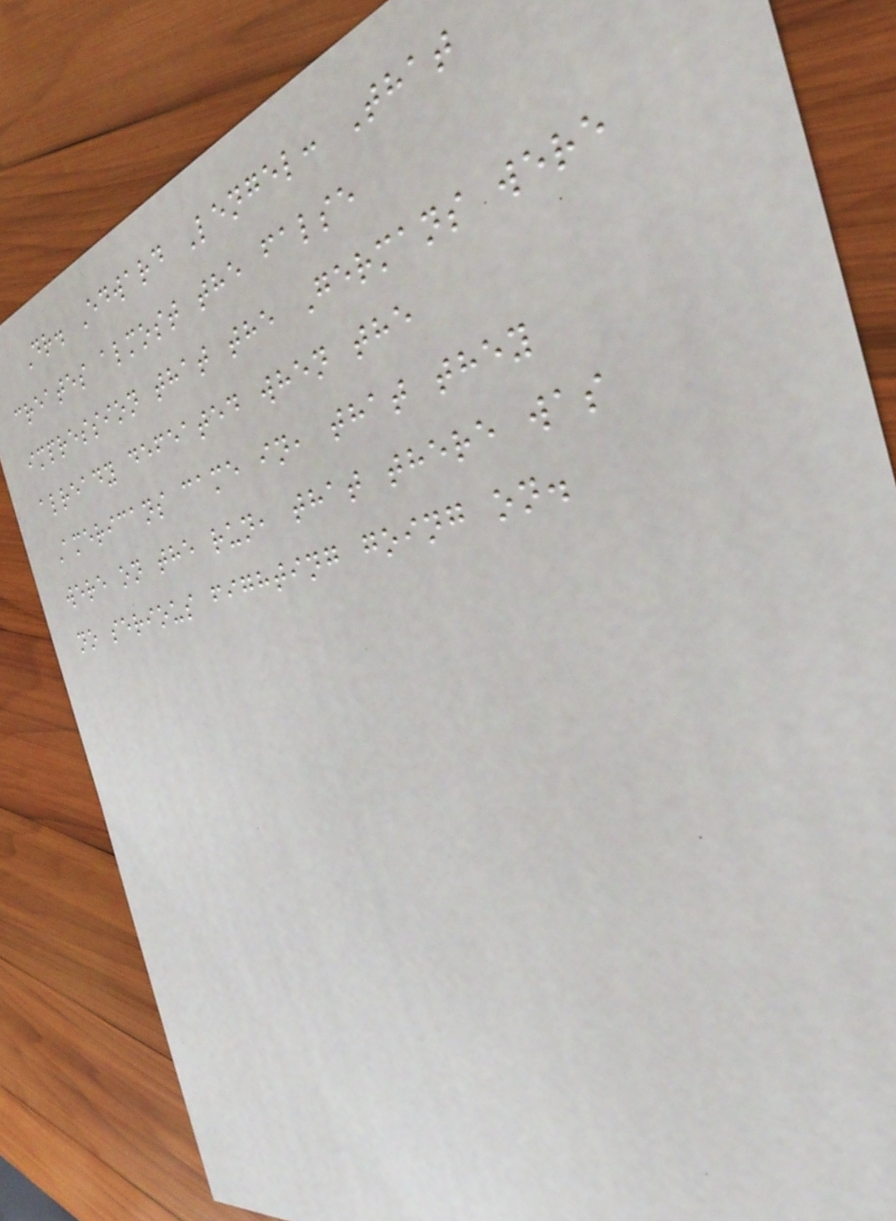Dr. Edward Lengel: That
creates almost the false
impression that the Germans were
already defeated when the
Americans came in, that they
were on the run, that there was
no serious fighting going on.
